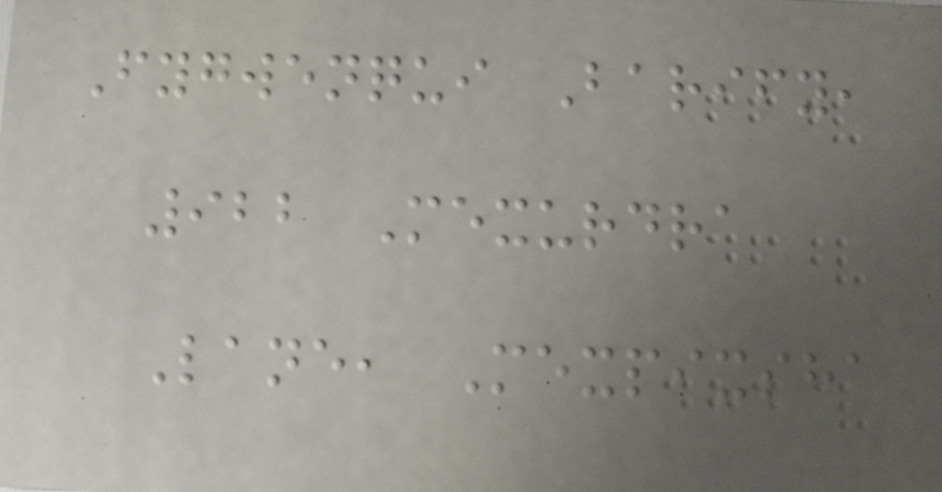Fygwenqui Barify,
922 Mexurdra
Lane, Mexpixsha
